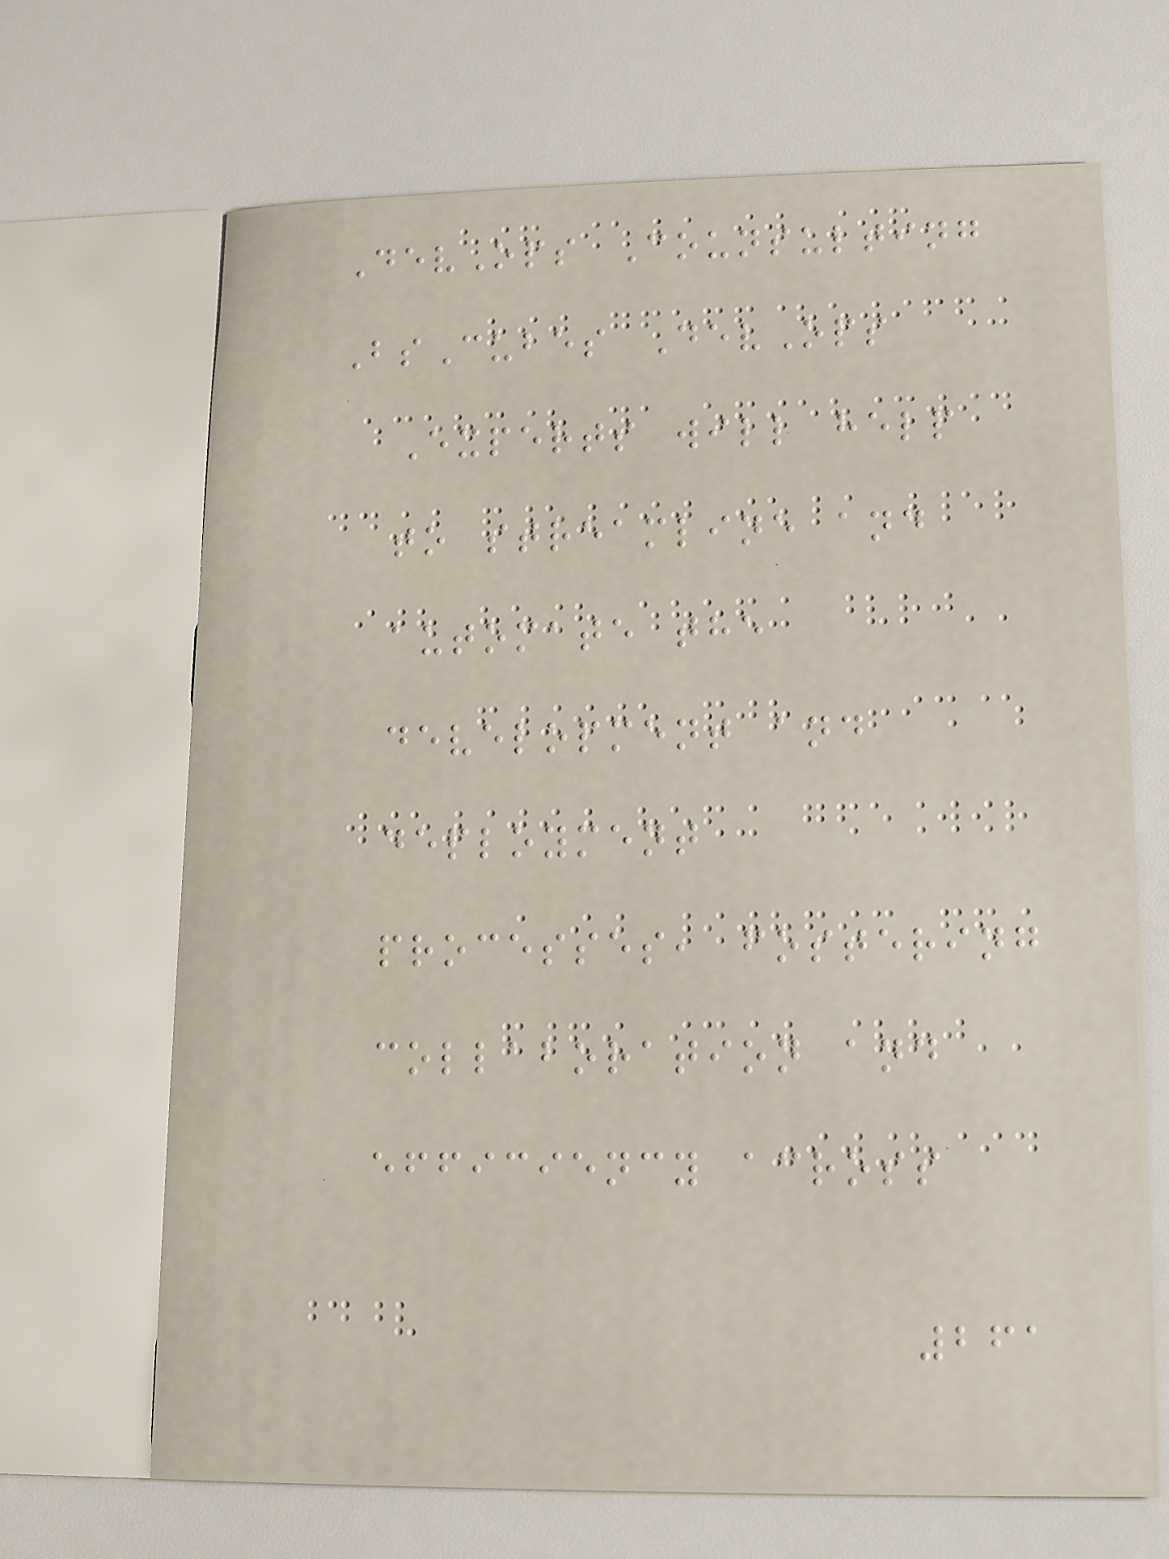DevOps Counsulting
BsCubes DevOps
Experts will help
to streamline and
automate the
development and
deployment
processes, fostering
collaboration and
efficiency across
261
